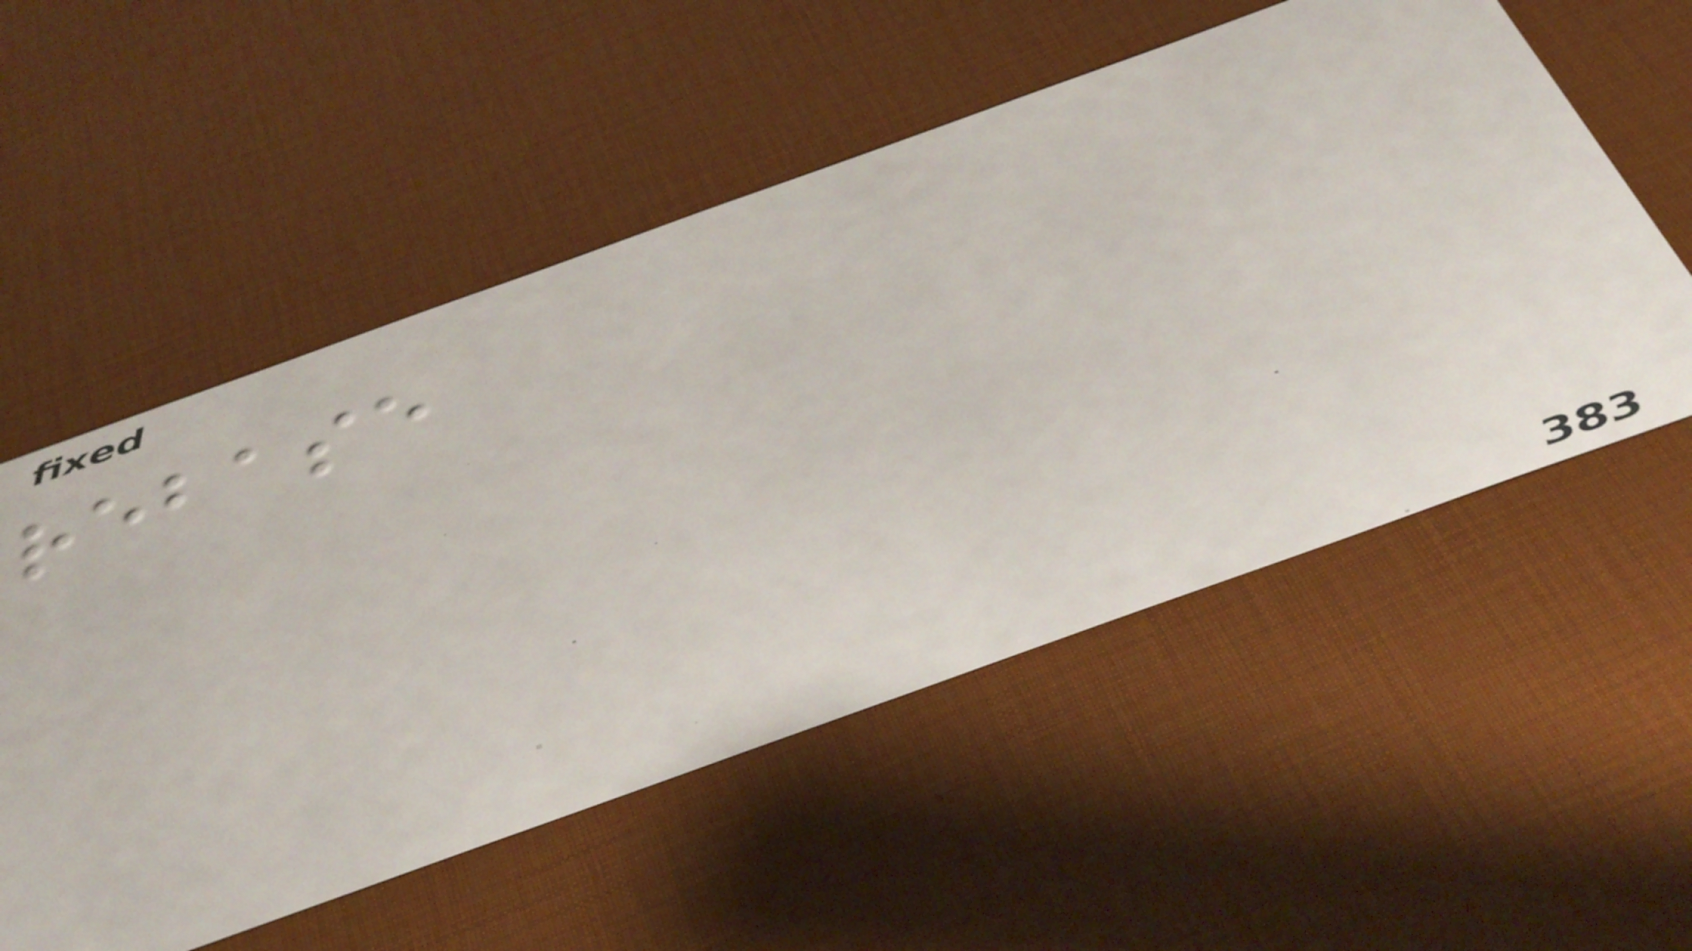rebase
